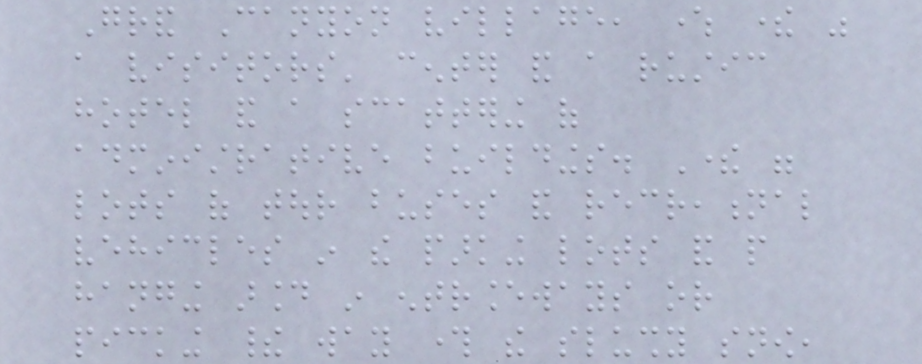Grand Canyon village, where there was
a visitors' center and a rustic
hotel and a scattering of
administrative buildings. There were
lots of tour buses and recreational
vehicles in the parking lots and people
hanging around in entranceways or
picking their way through the slushy snow,
